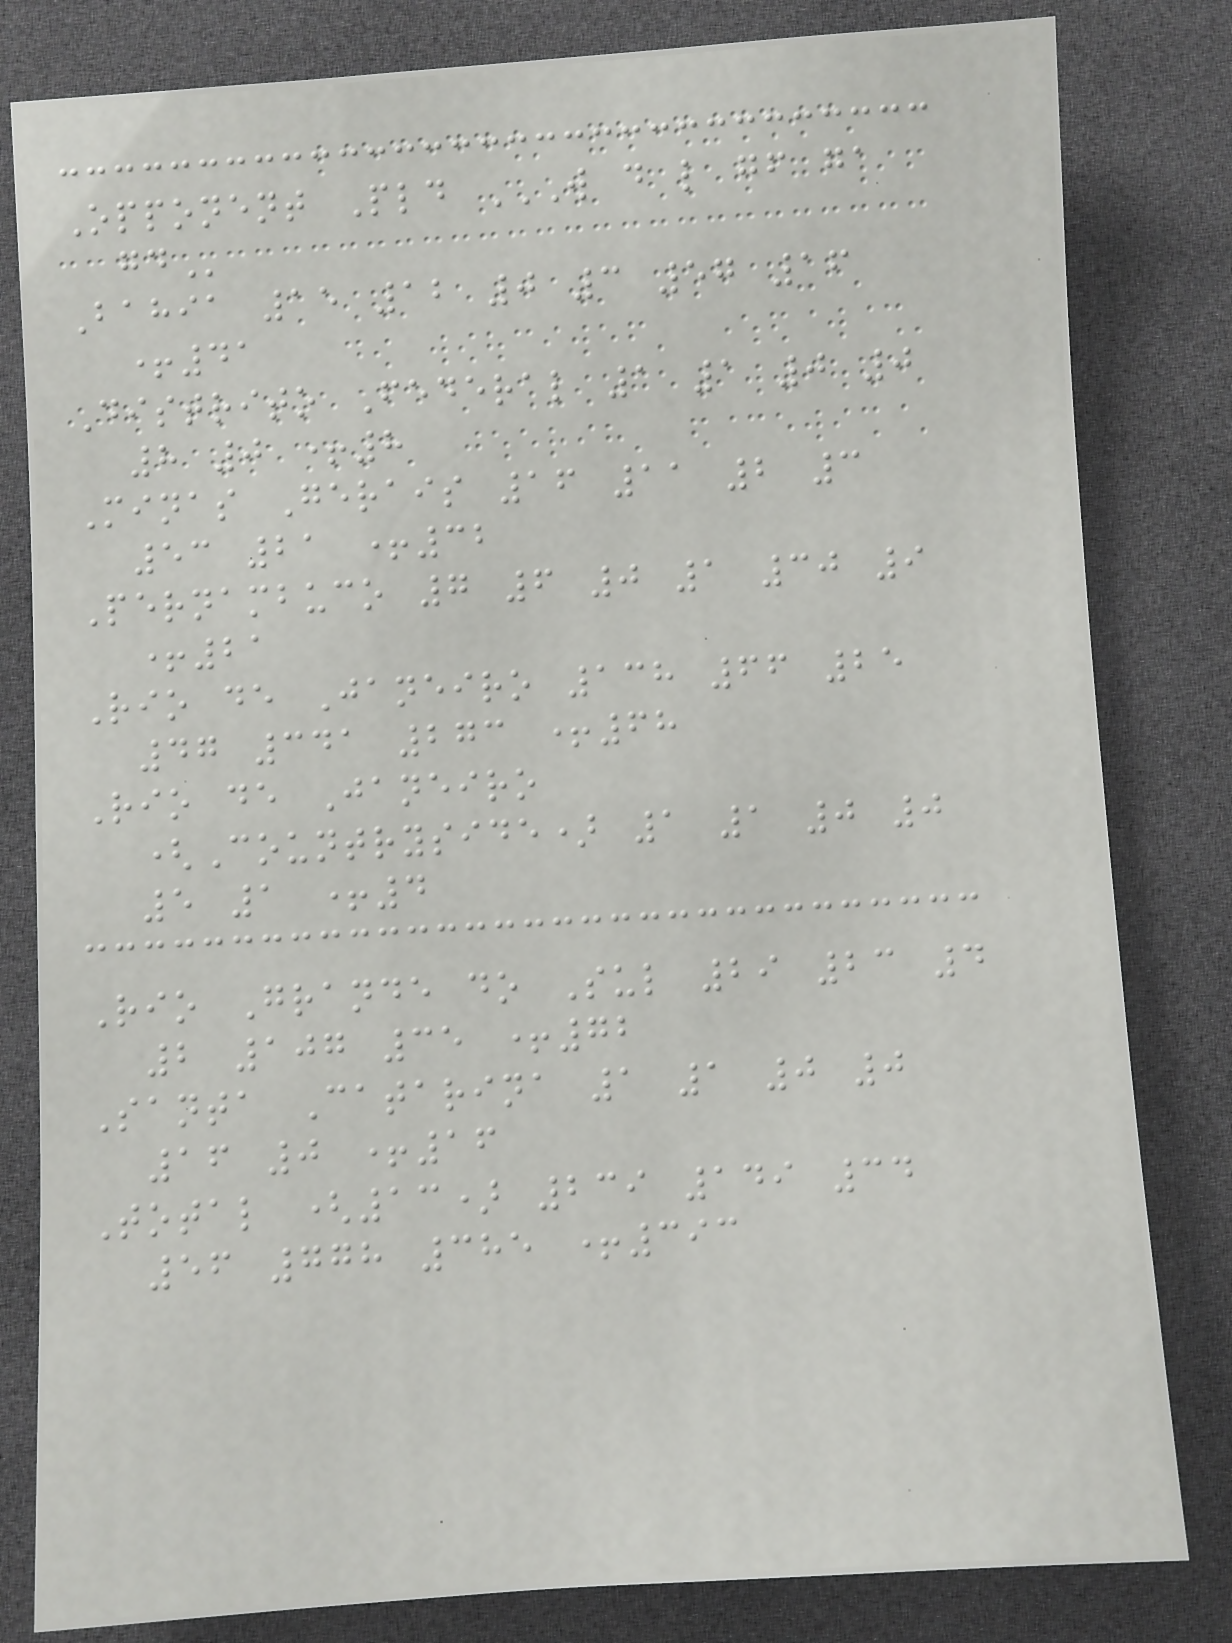Opponent Pld W D L GF GA
GD
Bahia 15 12 0 3 57 16
+41
Distrito Federal 1 1 0 0
8 0 +8
Minas Gerais 16 11 2 3
53 21 +32
Pernambuco 7 6 0 1 30 9
+21
Rio de Janeiro 138 66 25
47 341 273 +68
Rio de Janeiro
(Countryside) 1 1 0 0
5 1 +4
Rio Grande do Sul 29 23 4
2 107 35 +72
Santa Catarina 1 1 0 0
16 0 +16
Total (13) 239 149 34
56 778 385 +393
